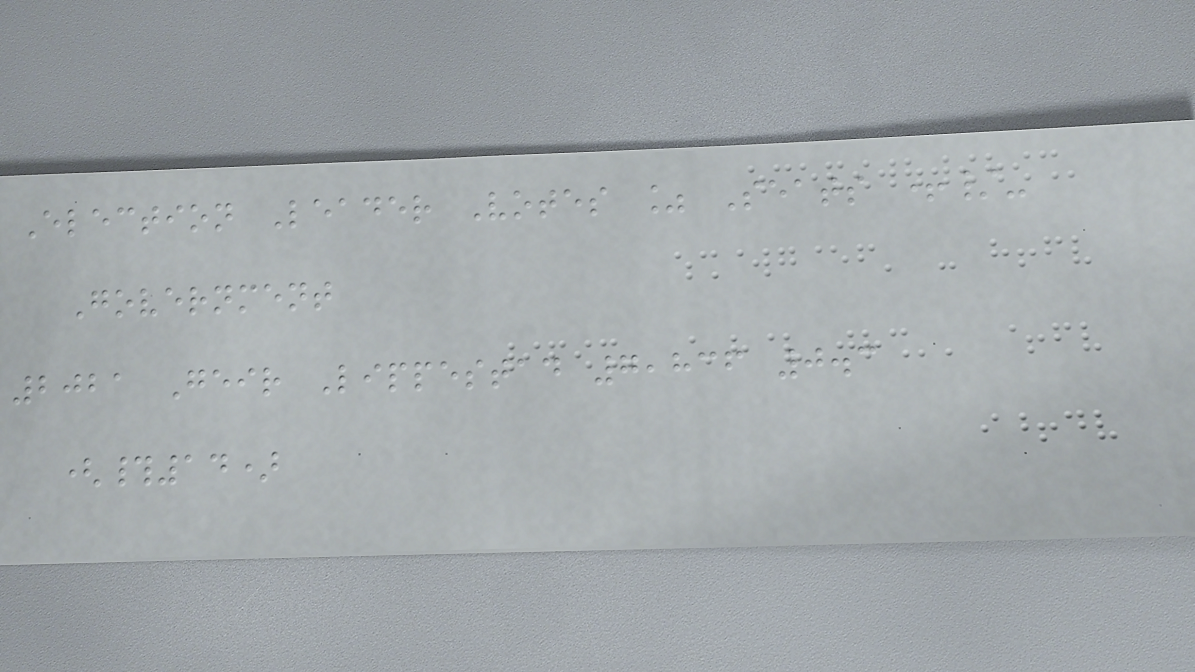Election Leader Votes % Seats +/-
Government
2021 Geir Lippestad 7,836 0.3
(#14)
